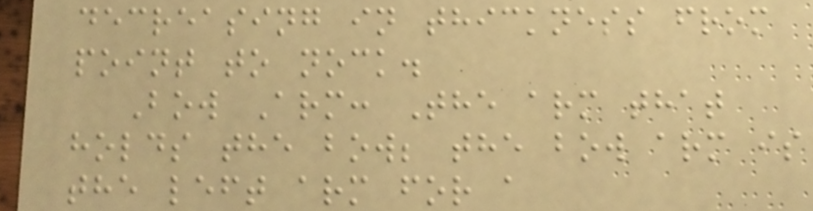decreasing in thickness from
point to nock.
Bow Arm: The arm that
holds the bow; the bow arm is
the left arm for a
